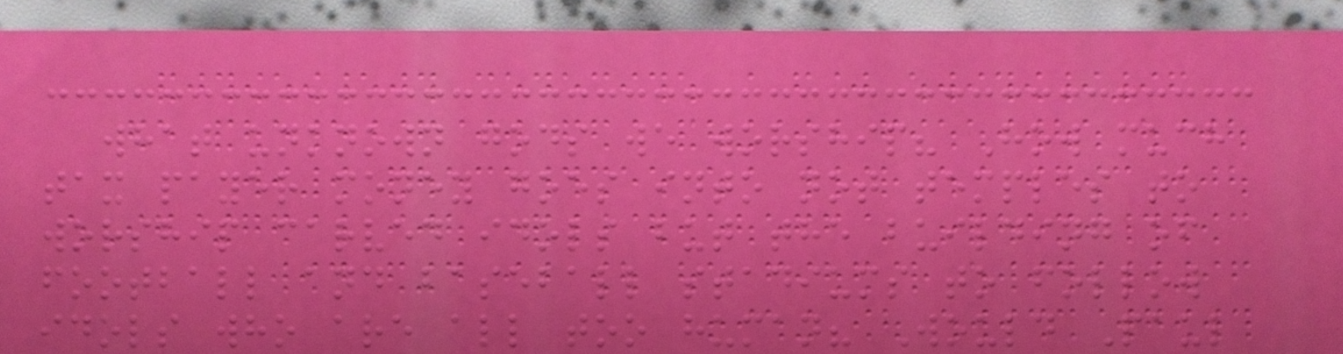what unknown gods we worship? How much
tax payer money goes into not temples to
worship carved idols but the building of
football and baseball stadiums to follow
idols who are all too human? Would Paul
